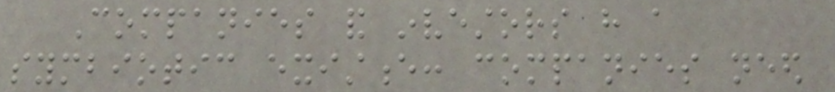Companies and investors have a
symbiotic existence: companies need
